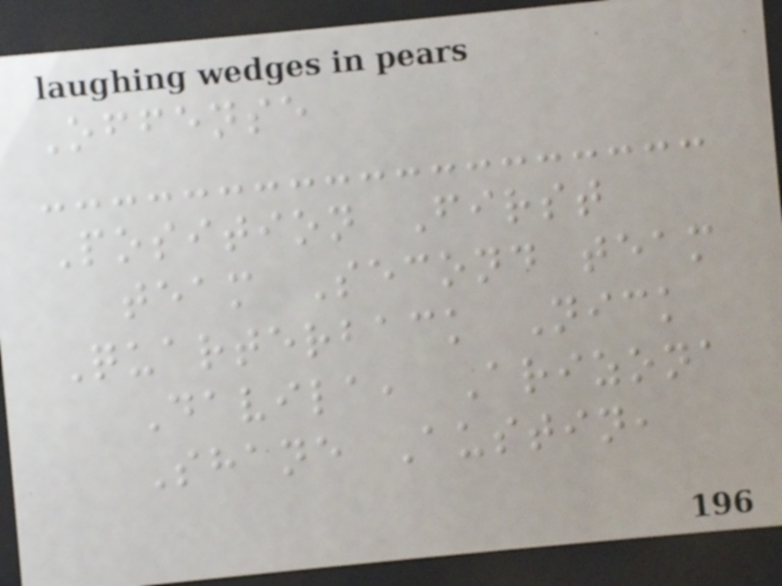Offense
Position First
team Second team
Quarterback Nick
Davila, Arizona
Shane Austin,
